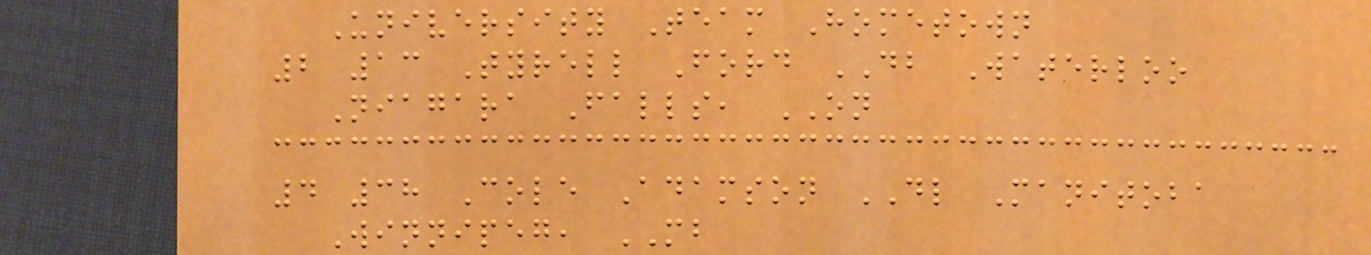University Team Hometown
2 13 Tyrell Ford DB Waterloo
Niagara Falls, ON
4 38 Cole Adamson DL Manitoba
Winnipeg, MB
